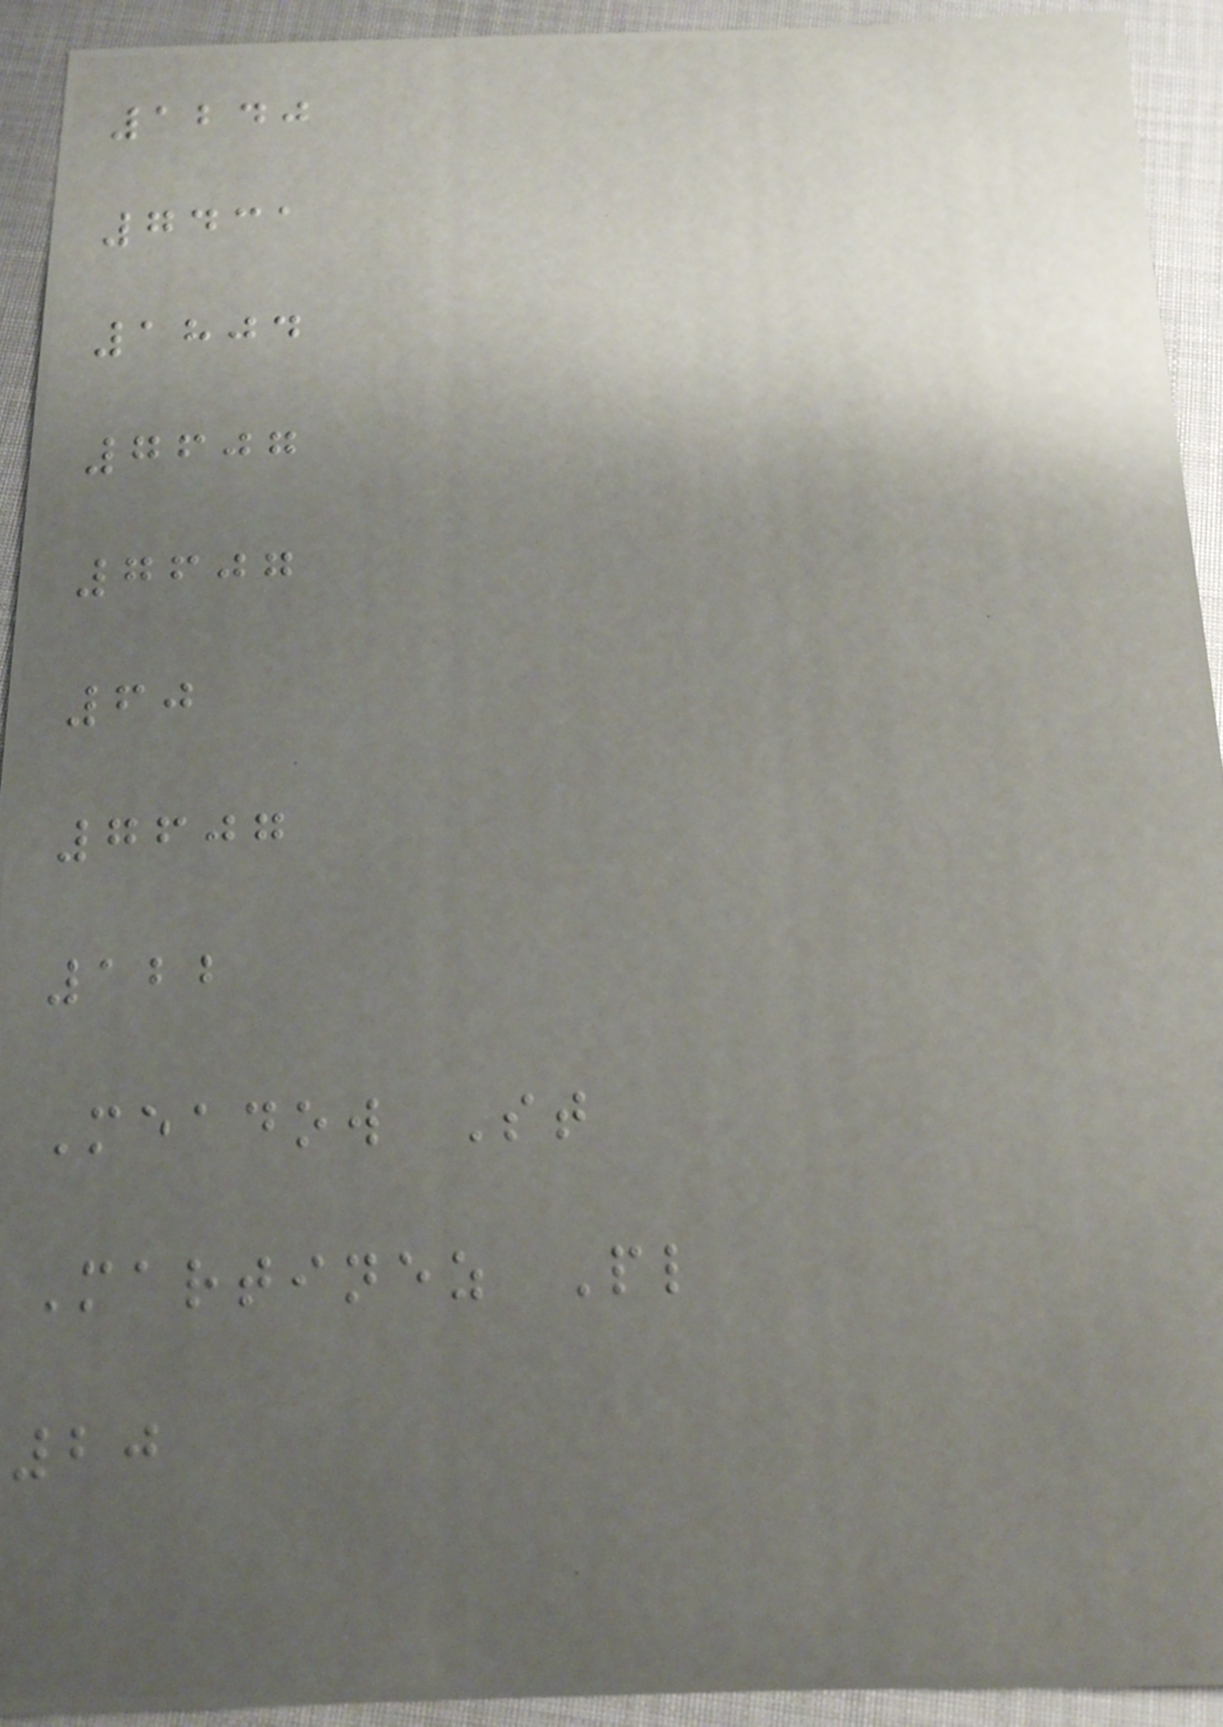1240
7431
1804
7607
7607
60
7607
122
Meadow St
Martinez Pl
20
